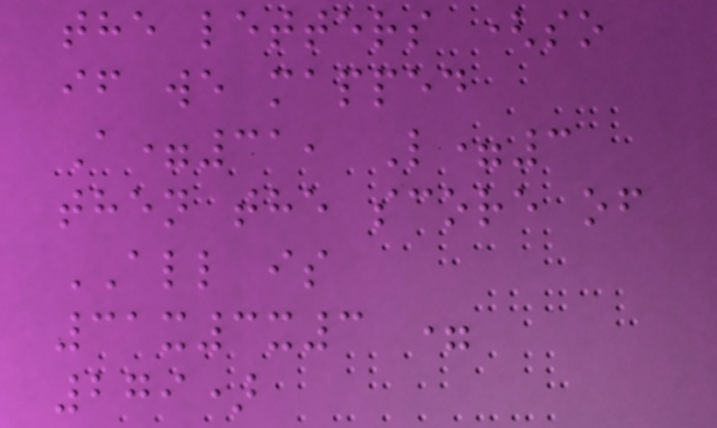the letters (so
if we mapped
A=31, L=3
then the score of
ALL is
31x3x3 =
279)
